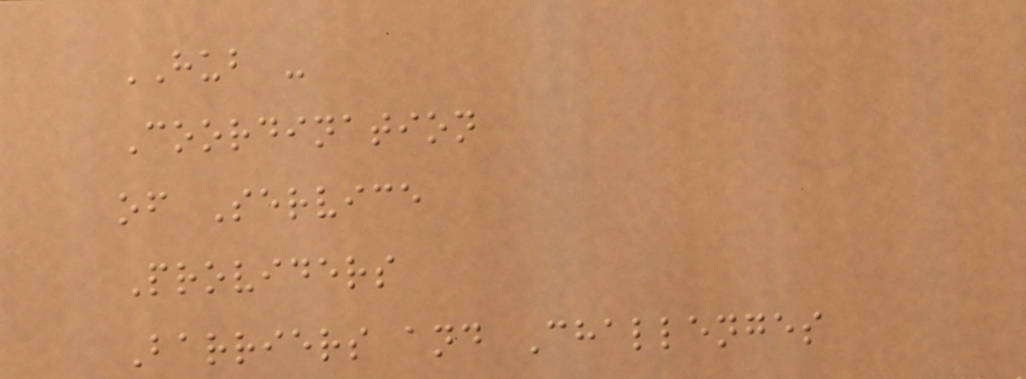HUB -
Coordination
of Service
Providers
Barriers and Challenges
